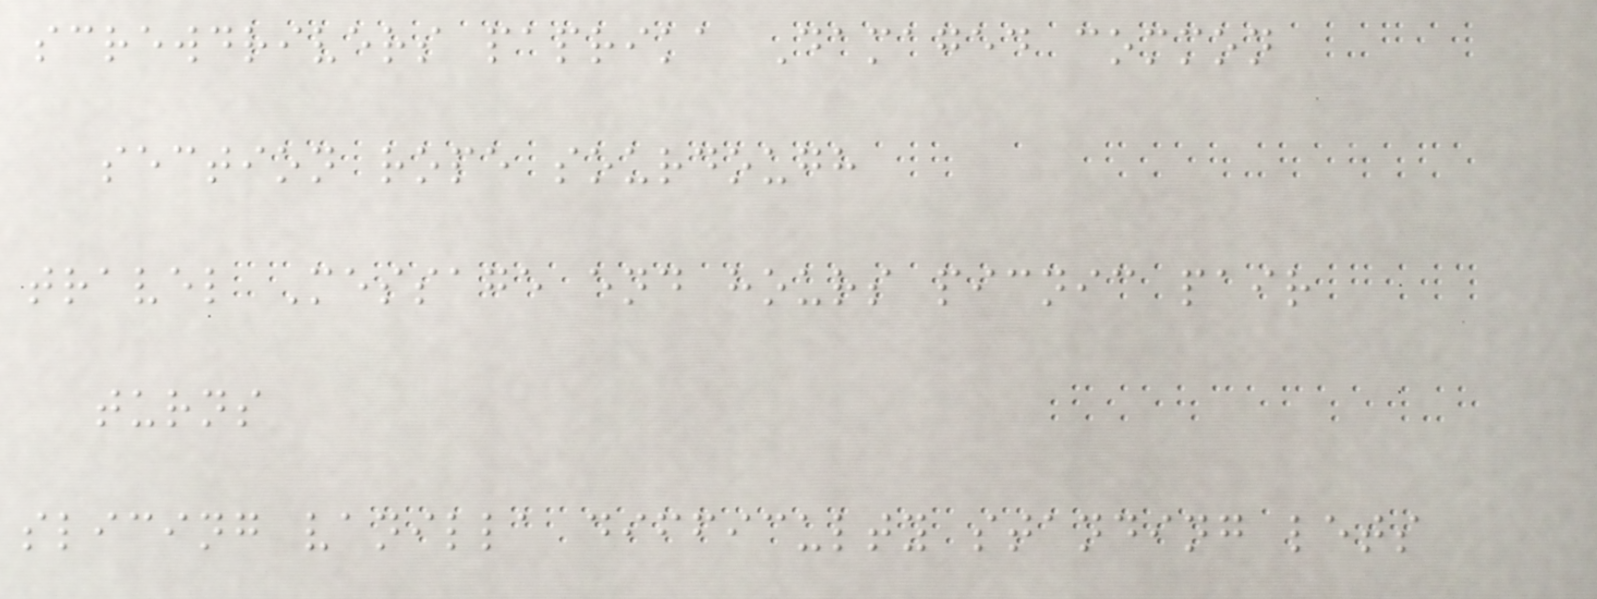screwdrivers paprika Damaged common
section rope sourdough
travel Message end hours picnic pair
turns
slicing vanilla difficulty standing lets
